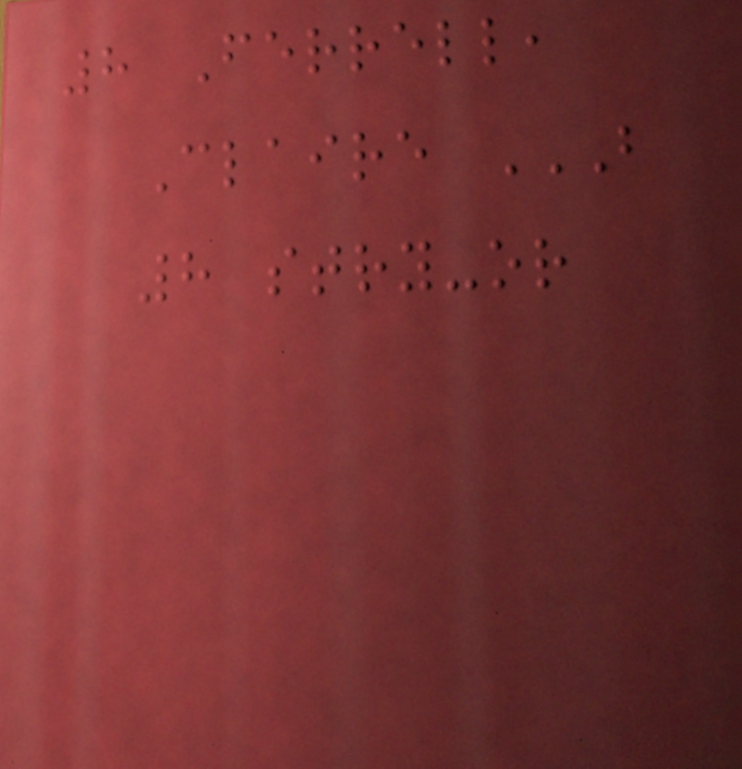8 Ferrell,
Claire B
8 STRY-OR
